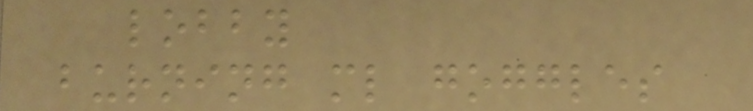lobby
burning ml goggles
